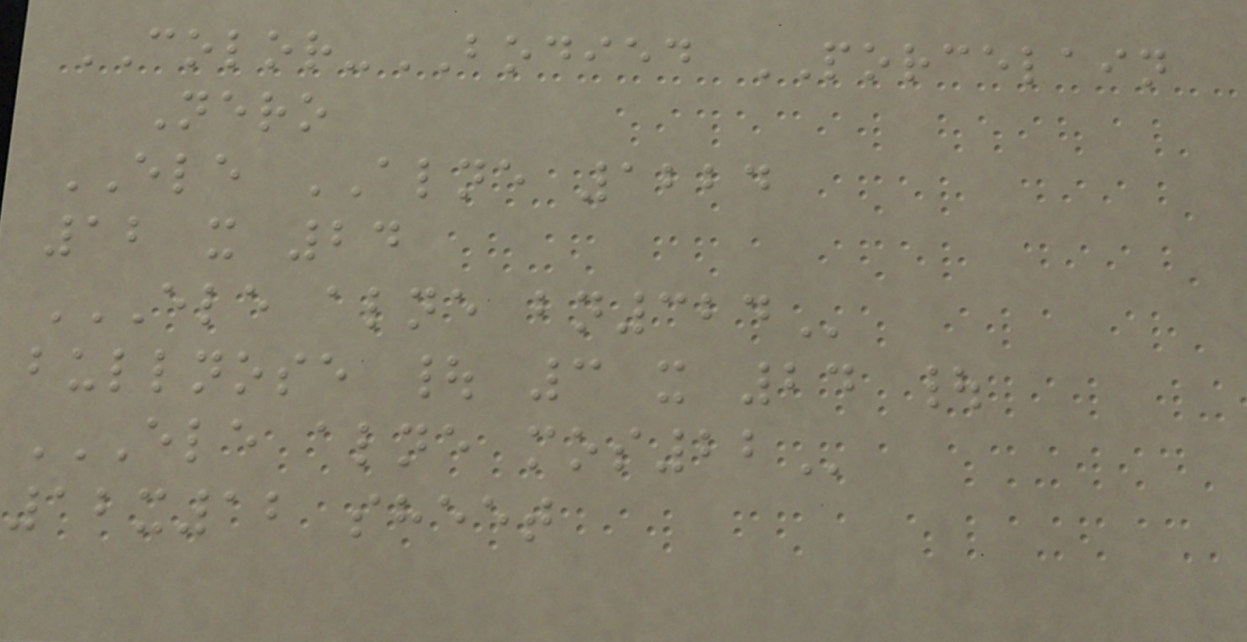COLOR-BODIED PORCELAIN
Nero
ELE ALNE 1224
12 x 24
ELE ALNE BN324
bullnose | 3 x 24 |
ELE ALNE MOS22
12x12 sheet
